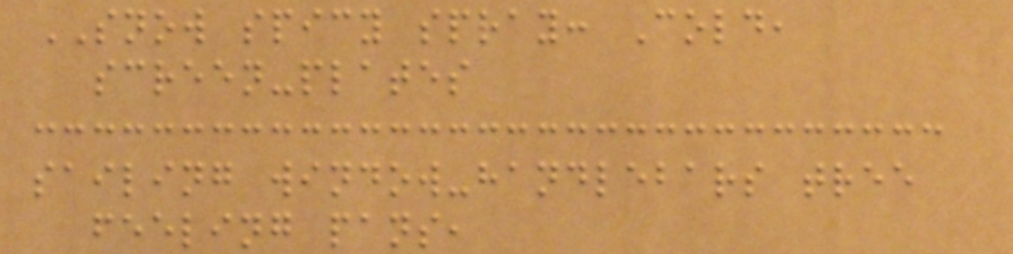SNOW spicy spray: Cold,
screen-plates
sailing window-handlebars tree
feeling pans,
